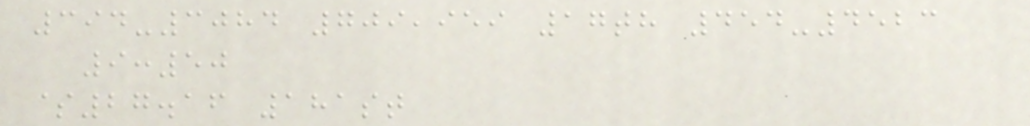394-3084 709,959 17th 454-4523
9:50
$27.16 181st
